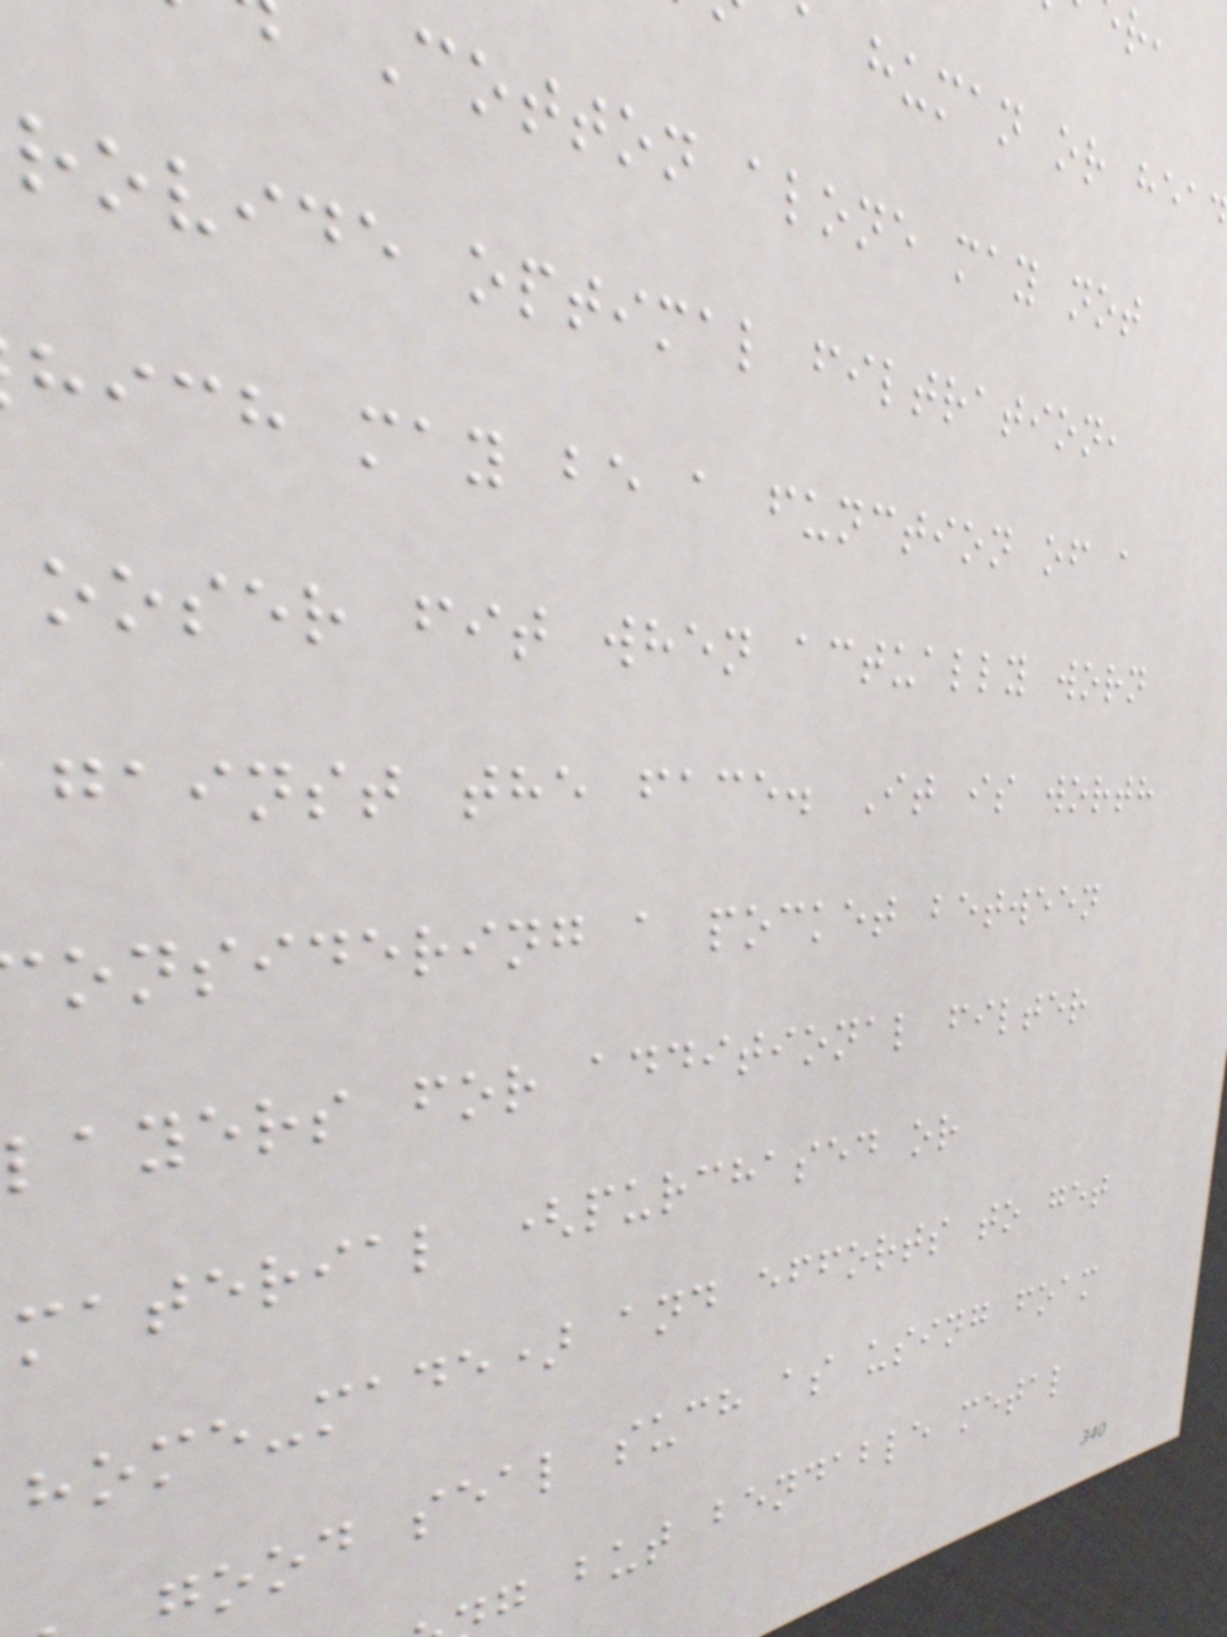a human or hea
Cotton alone may not
rovide optimal filtration,
hich may be a function of a
ooser fit when actually worn
gainst the face. It is worth
onsidering a pocket between
layers for additional filter
material (purchased or
home-made) and efforts to get
good seal such as using foam
g but bendable metal
